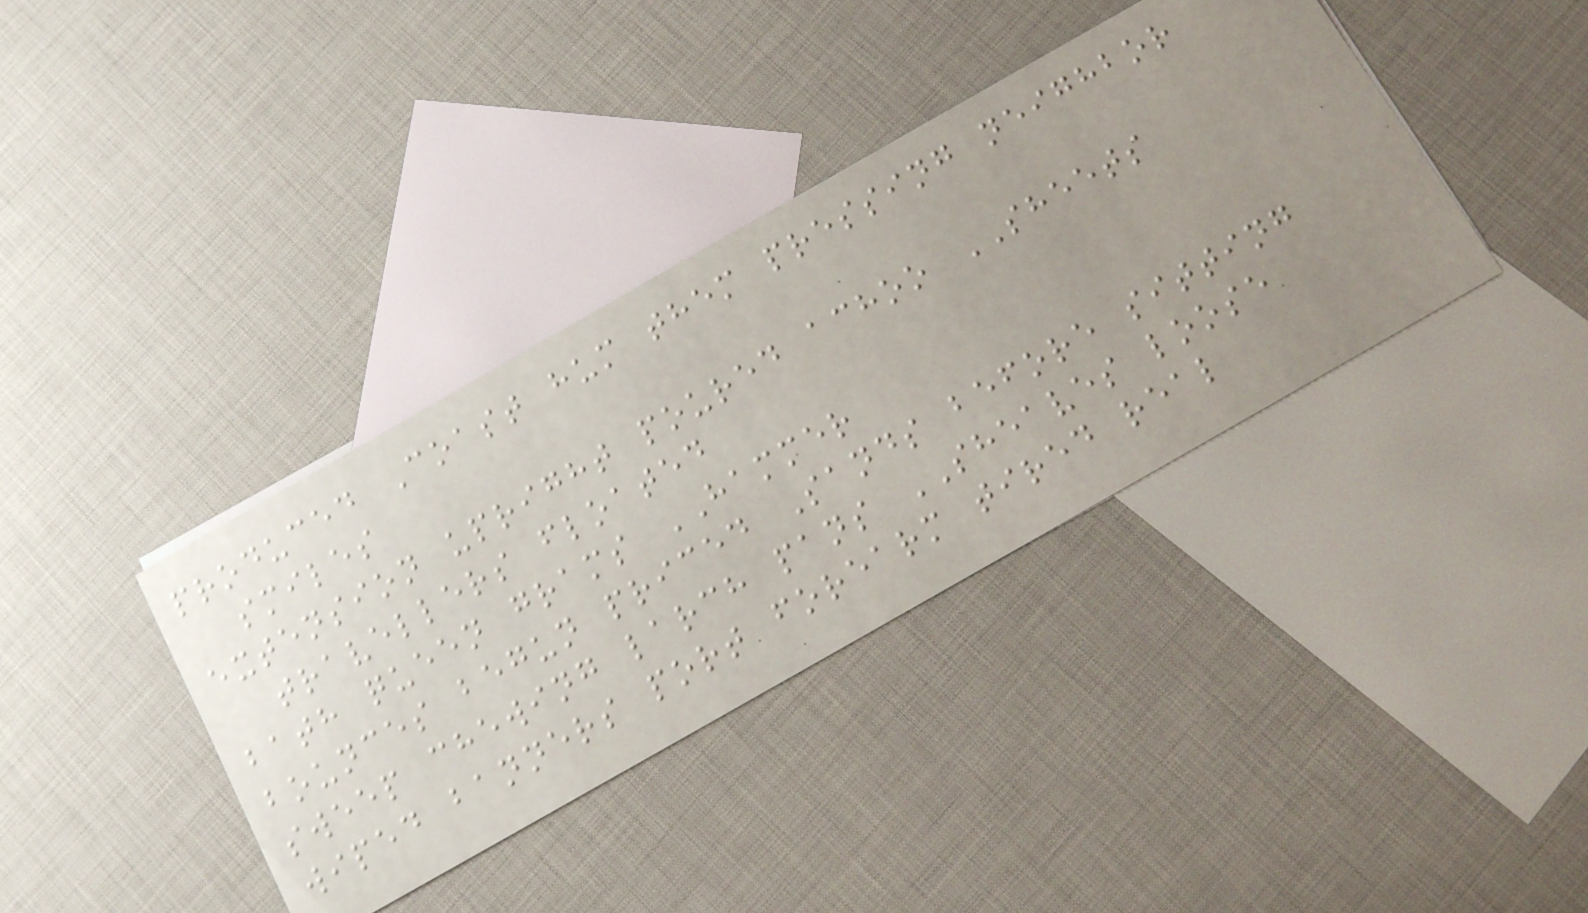produced Coast hum them pressing neighbor
smiles
extension upright poured achoo SHEETS
travellers floated
bath queen grams HAMMER
bounces begun priced Sands before sitting
sweep chewing larch pans SHEAVES loose
wiped banners port forearm tired real
